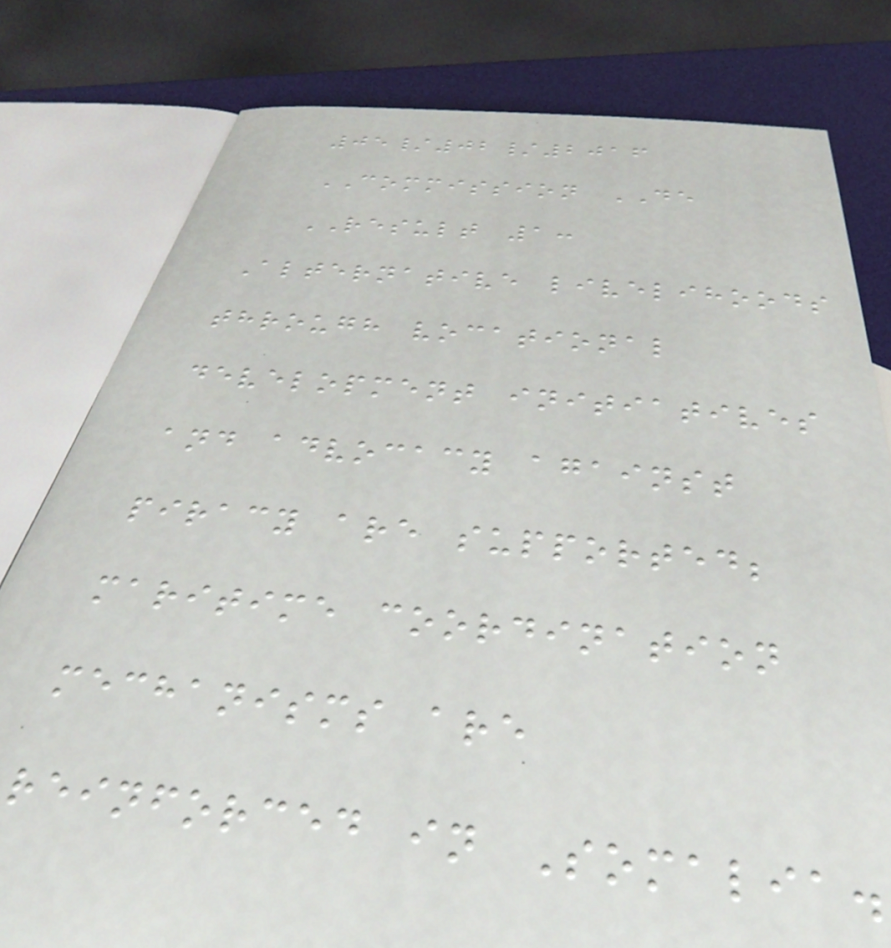05/02/2016
COMMISSION DE
RESULT 1:
Alternative livelihoods
through vocational
development initiatives
and advocacy against
piracy are supported;
maritime coordination
mechanisms are
reinforced in Somalia.
